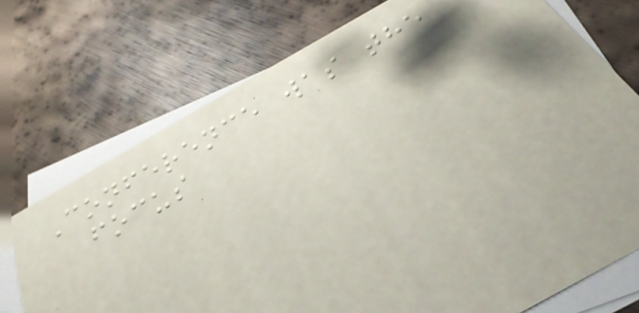Conference was the
focus
